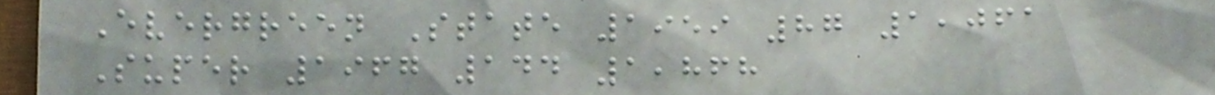Evergreen State 1959 87 1,061
Super 1967 144 1,868
